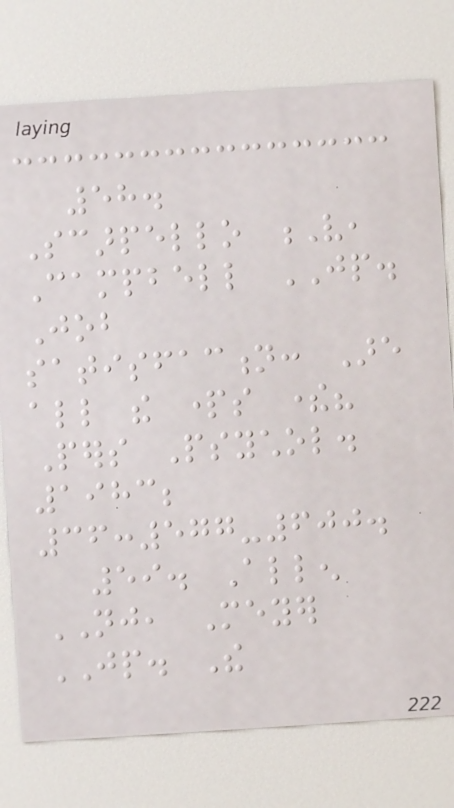58.
Scarpello V,
Campbell JP.
Job
satisfaction: Are
all the parts there?
Pers Psychol.
1983;
36:577-600.
59. Allen
NJ, Meyer
JP. The
